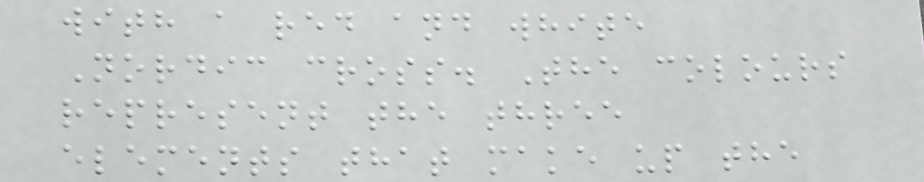with a red and white
Nordic cross. The colours
represent the three
elements that make up the
